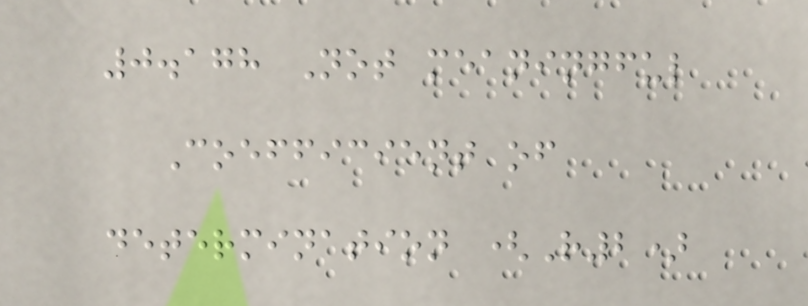0.178 Not meaningful
Coefficient of
determination (R2)
